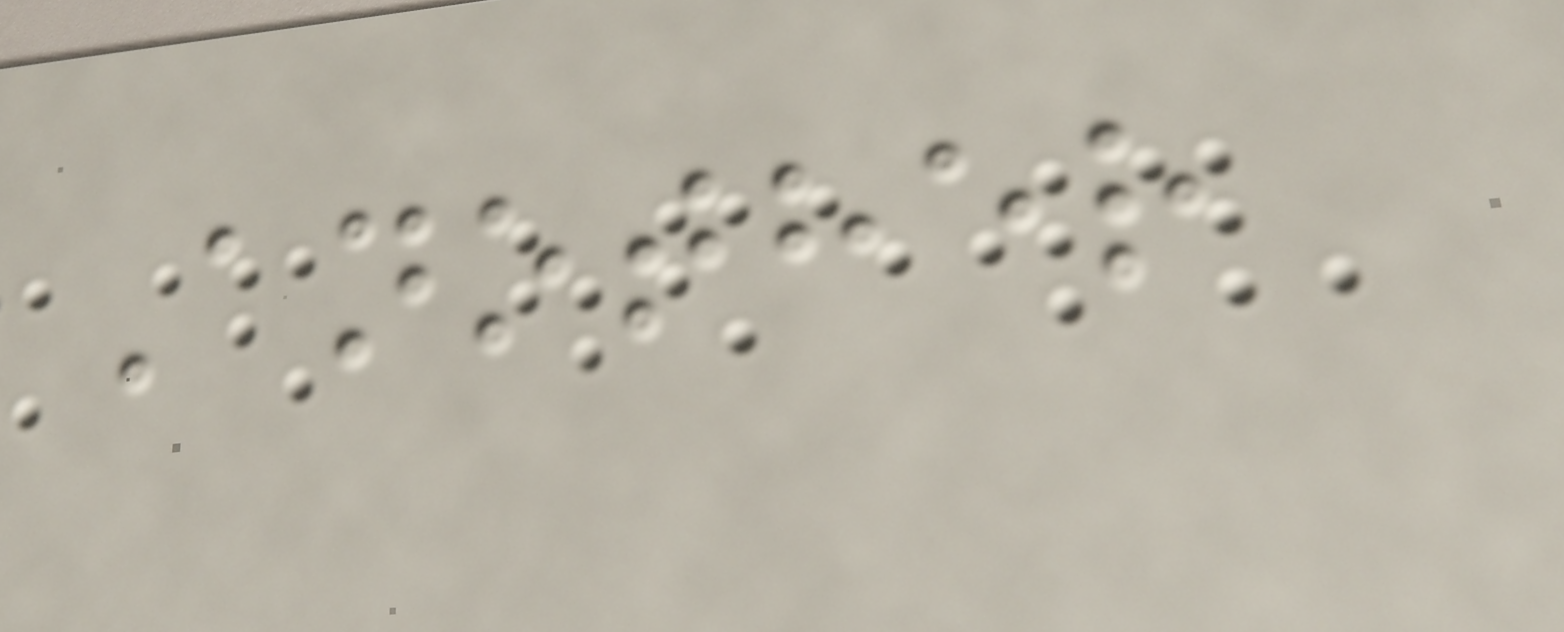Another
